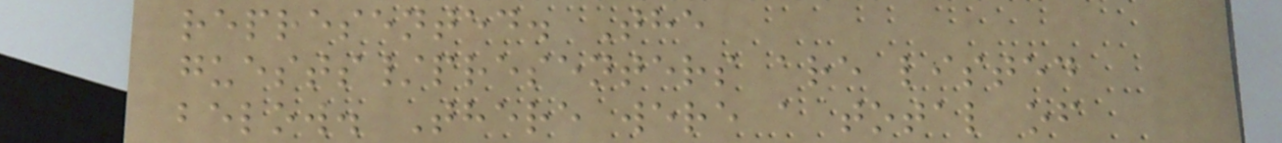represented. The
guests/presenters are listed
below. There were a total of
